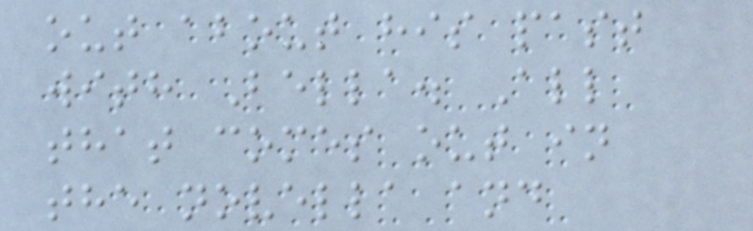out about his past
with Bella. All
that comes out in
the novella and
